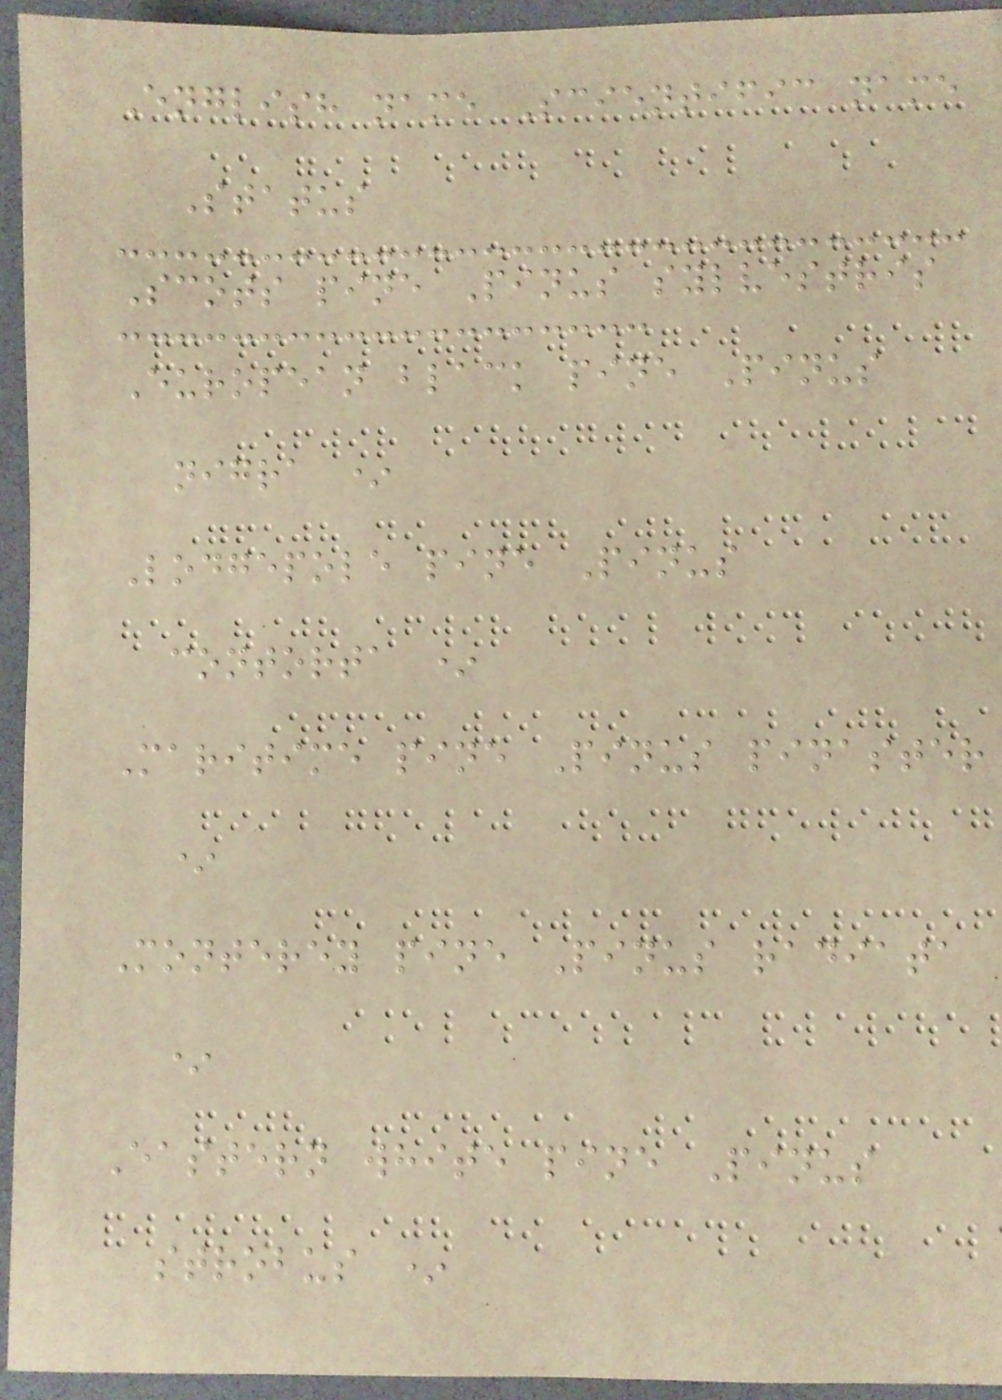English name Scientific name
Status
Scots pine Pinus sylvestris
European black pine Pinus
nigra *
Lodgepole pine Pinus
contorta *
Maritime pine Pinus pinaster
*
Monterey pine Pinus radiata
*
Eastern white pine Pinus
strobus *
